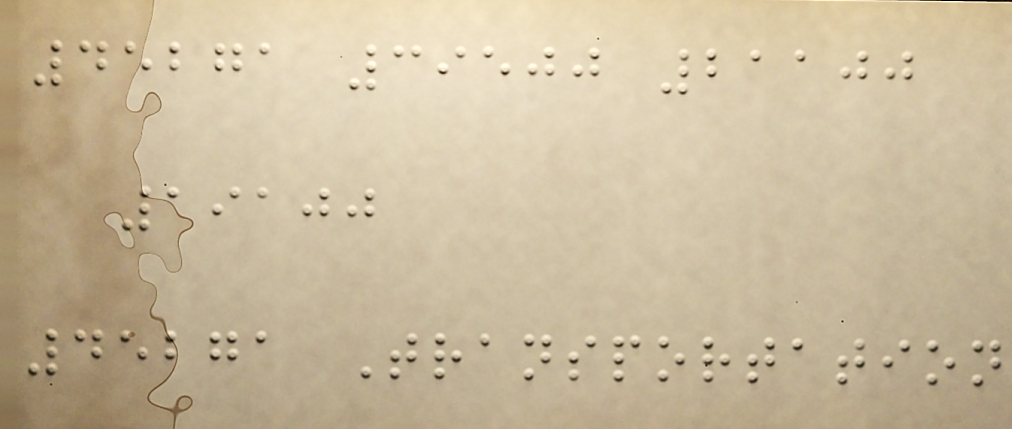45271 39500 21100
19100
45271 Transportation
